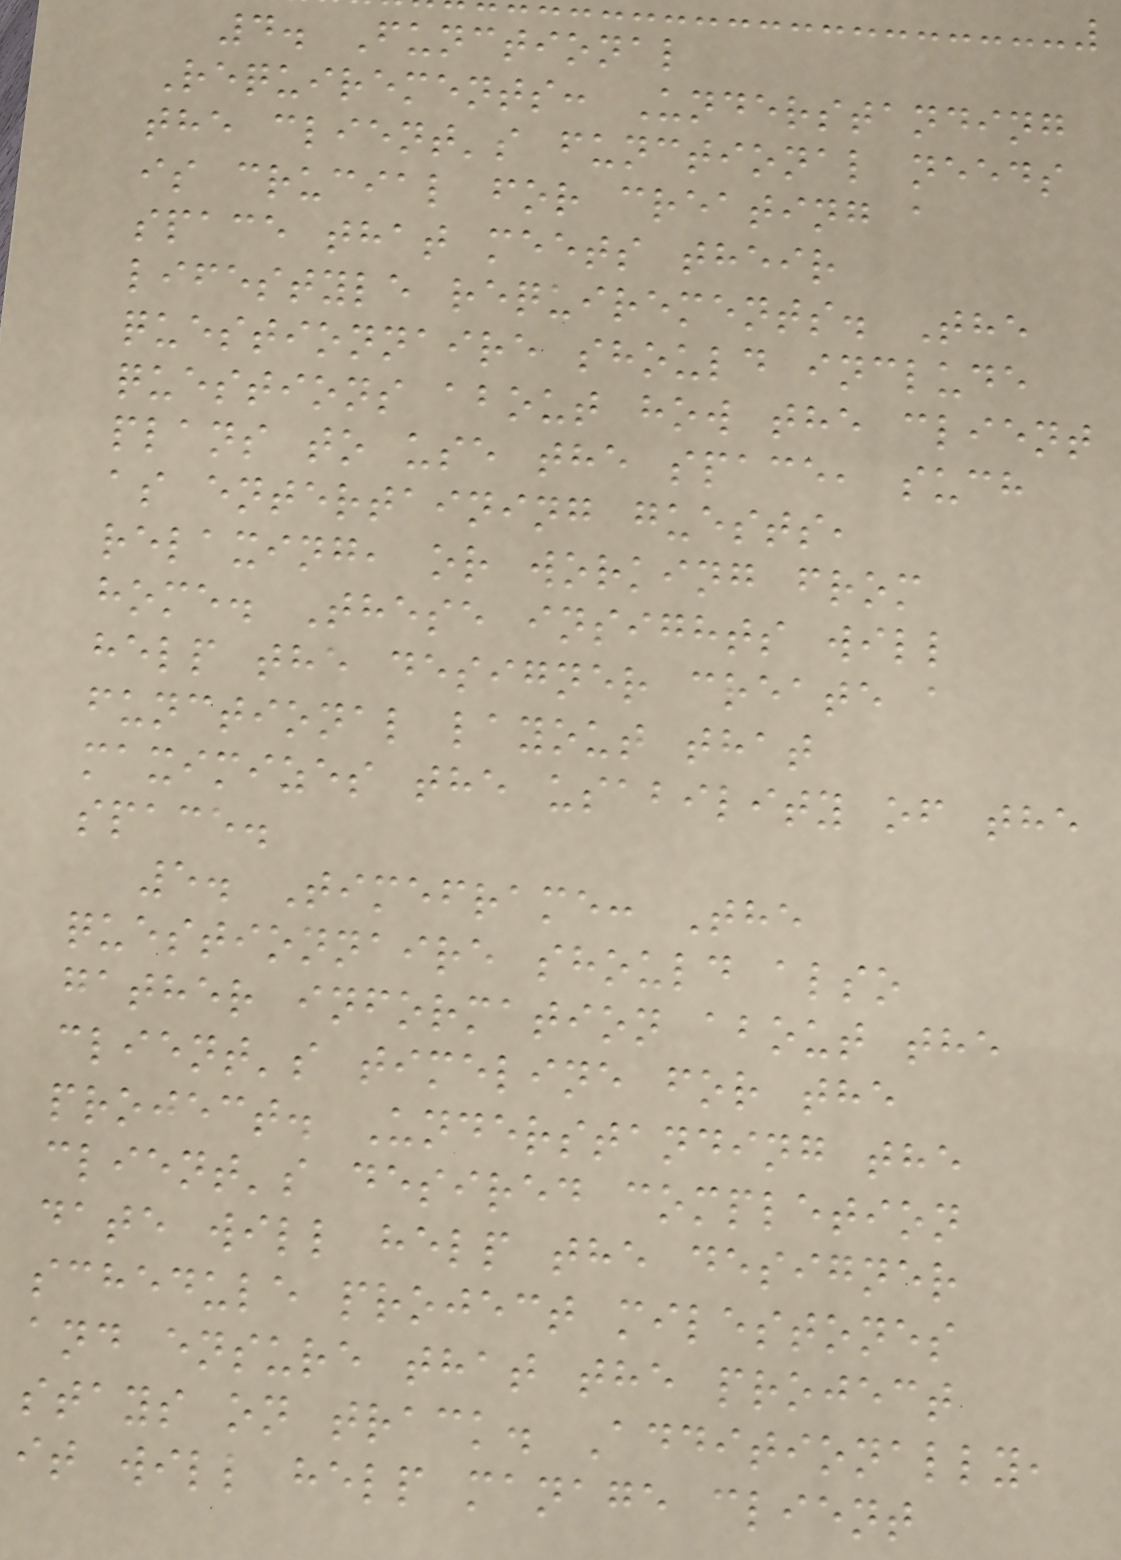4. Functional
Requirements: Understanding
the client's functional needs
is crucial for creating a
space that meets their
lifestyle requirements. The
questionnaire should include
questions about how the client
plans to use the space, such
as entertaining guests,
relaxing, or working from
home. These insights will
help the designer create a
functional layout that
maximizes the usability of the
space.
5. Timeframe: The
questionnaire should also
gather information about the
client's timeline for the
project. Understanding the
client's desired completion
date will help the designer
schedule project milestones
and ensure that the project
stays on track. Additionally,
it will help manage client
